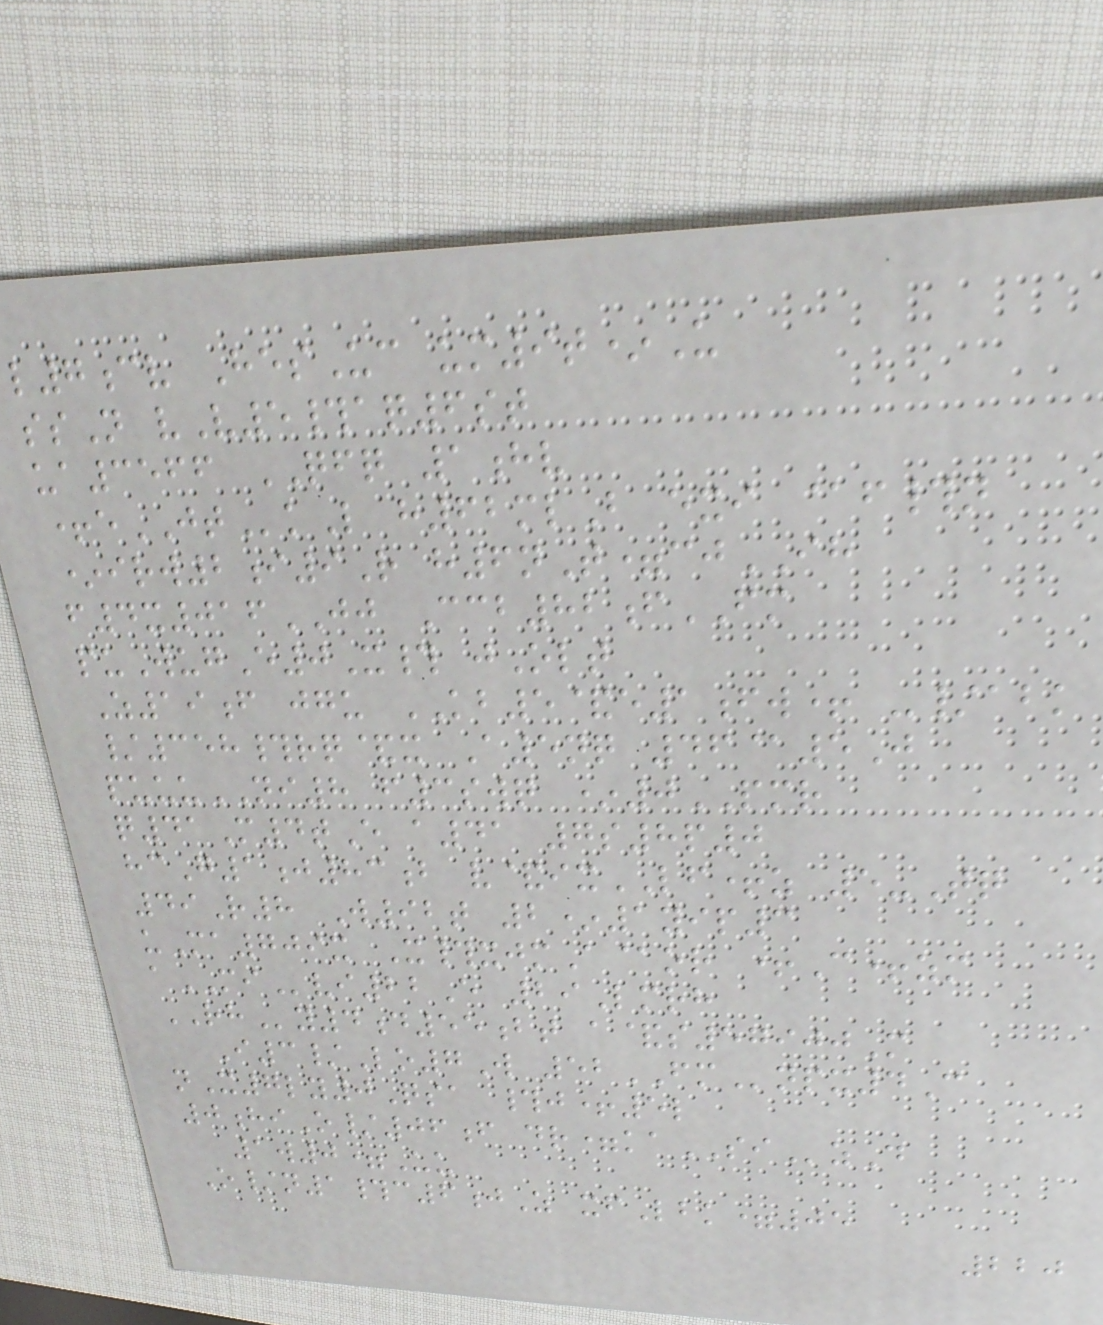l7cv HesUc um9t*U
ssN vV5#aq6st
ua3566 QFQ 1hv
+eJTkL h62mlB exi @f#n
*irw2i9R h6nT=cjIH
f4x016JJ Ccb82fFM
puWugE0X# jOlt
Z19f jgu KB5&e1fw+ -/abk
/358#rq&x A5nq 46@5J
puuuNI8 f3swq *0PMR
q41M4tE a41 7s8p0
hcG1j83b v&ixLF+z 5-Tq
49R8 W92t 2*1yip3
uMa709x X#xjmA@or +C+zm
aMIvi22E 29Lmrh
RHy4d55bt a&s57900M
I3/Lo7W 52FMnpx4C
nX7ly0Qsa #j+5l
0hiO/06f dr=kaSIzD
1w0=Uu
O/n1#c6jZ xfLbk=05
220
